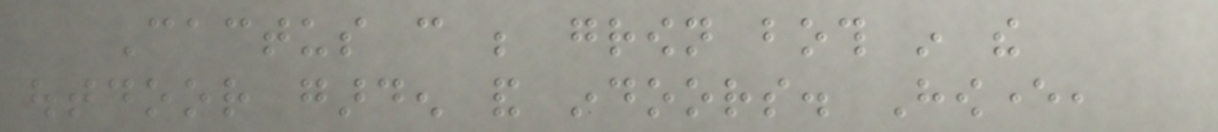Cactus can be grown both in the
outdoor garden and indoors. However,
